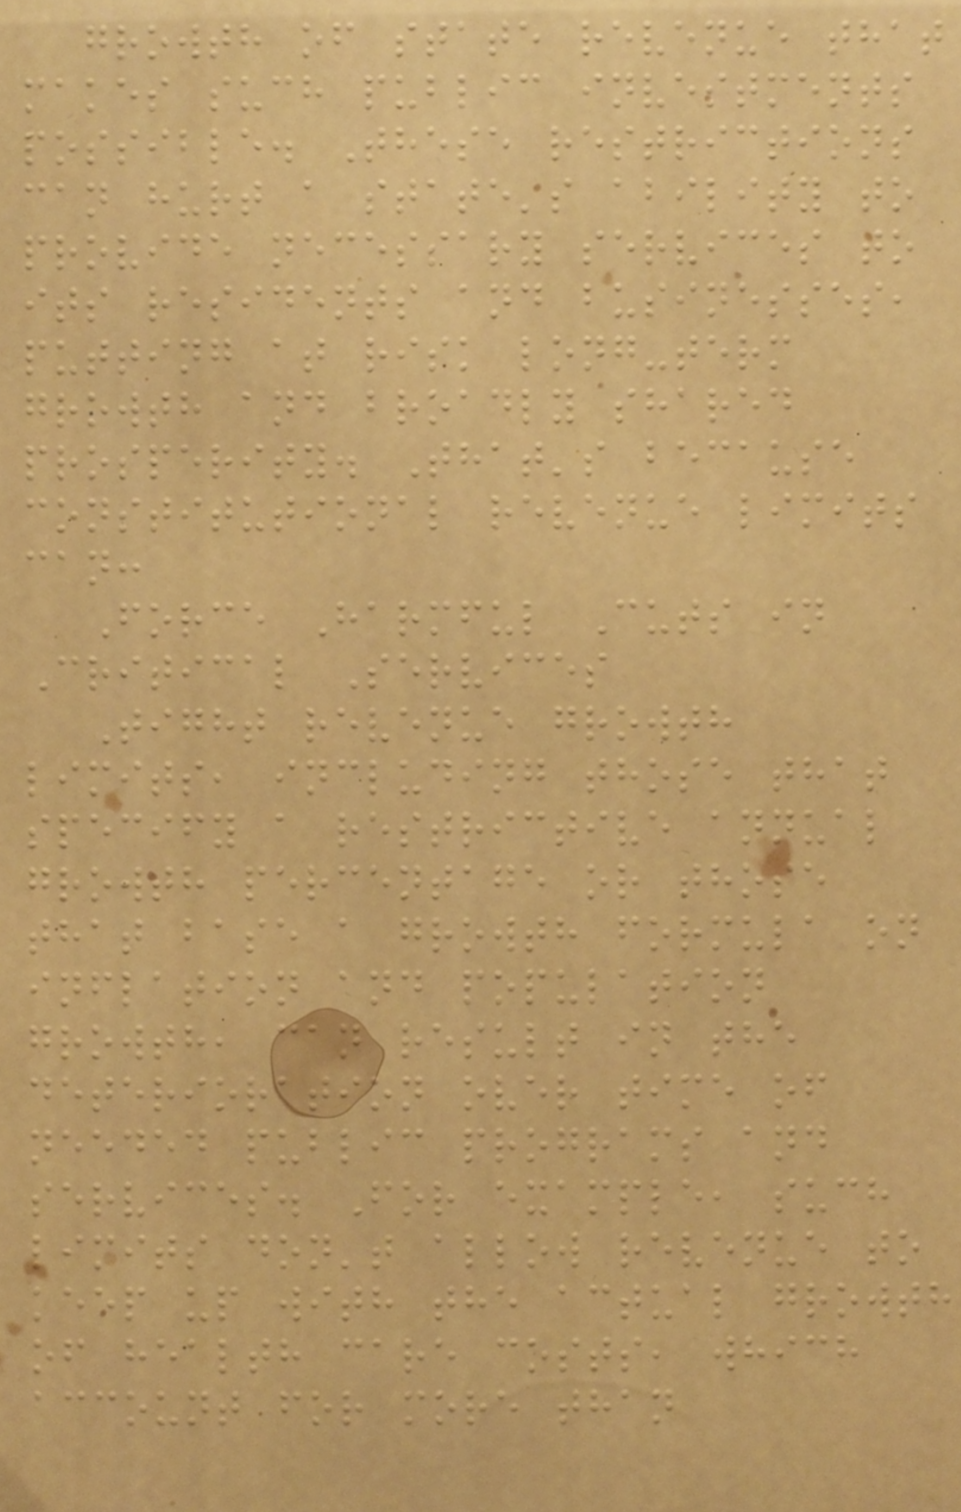growth of state revenue that
makes such public investments
possible. These restrictions
can hurt a state's ability to
provide necessary services to
its residents and businesses,
putting at risk long-term
growth and broadly shared
prosperity. That's because
constitutional revenue limits
can:
Force Harmful Cuts in
Critical Services
Tight revenue growth
limits, including those that
specify a restrictive annual
growth percentage or those
that base a growth formula on
inflation and population
growth, can result in the
deterioration over time of
needed public programs and
services. For example, such
limits don't allow revenue to
keep up with the actual growth
of health care costs, which
account for more than
